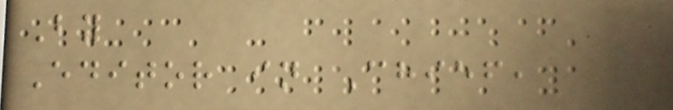By
Editor in Chief,
